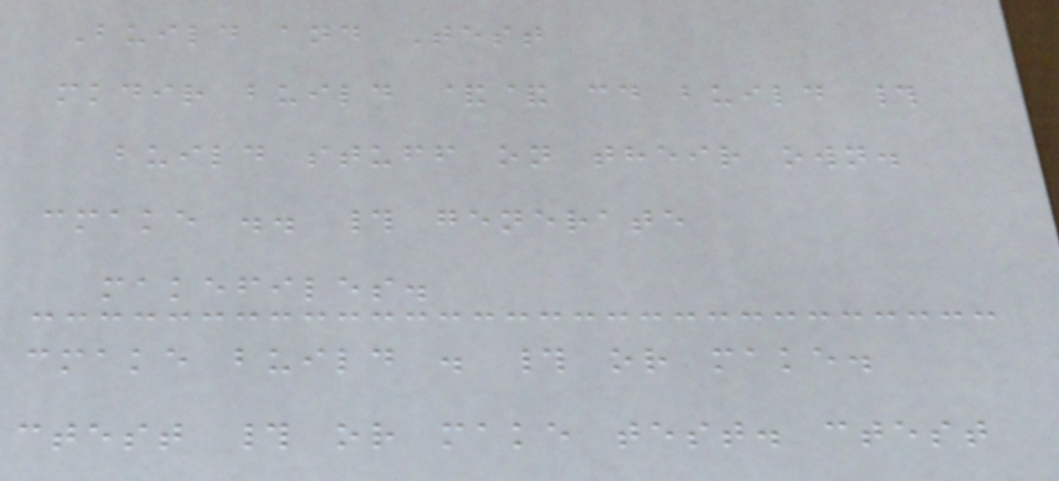Build and Test
mkdir build && cd build #
build stuff on their own.
cmake .. # generate
makefiles.
cmake build . # or make.
ctest # or make test. ctest
